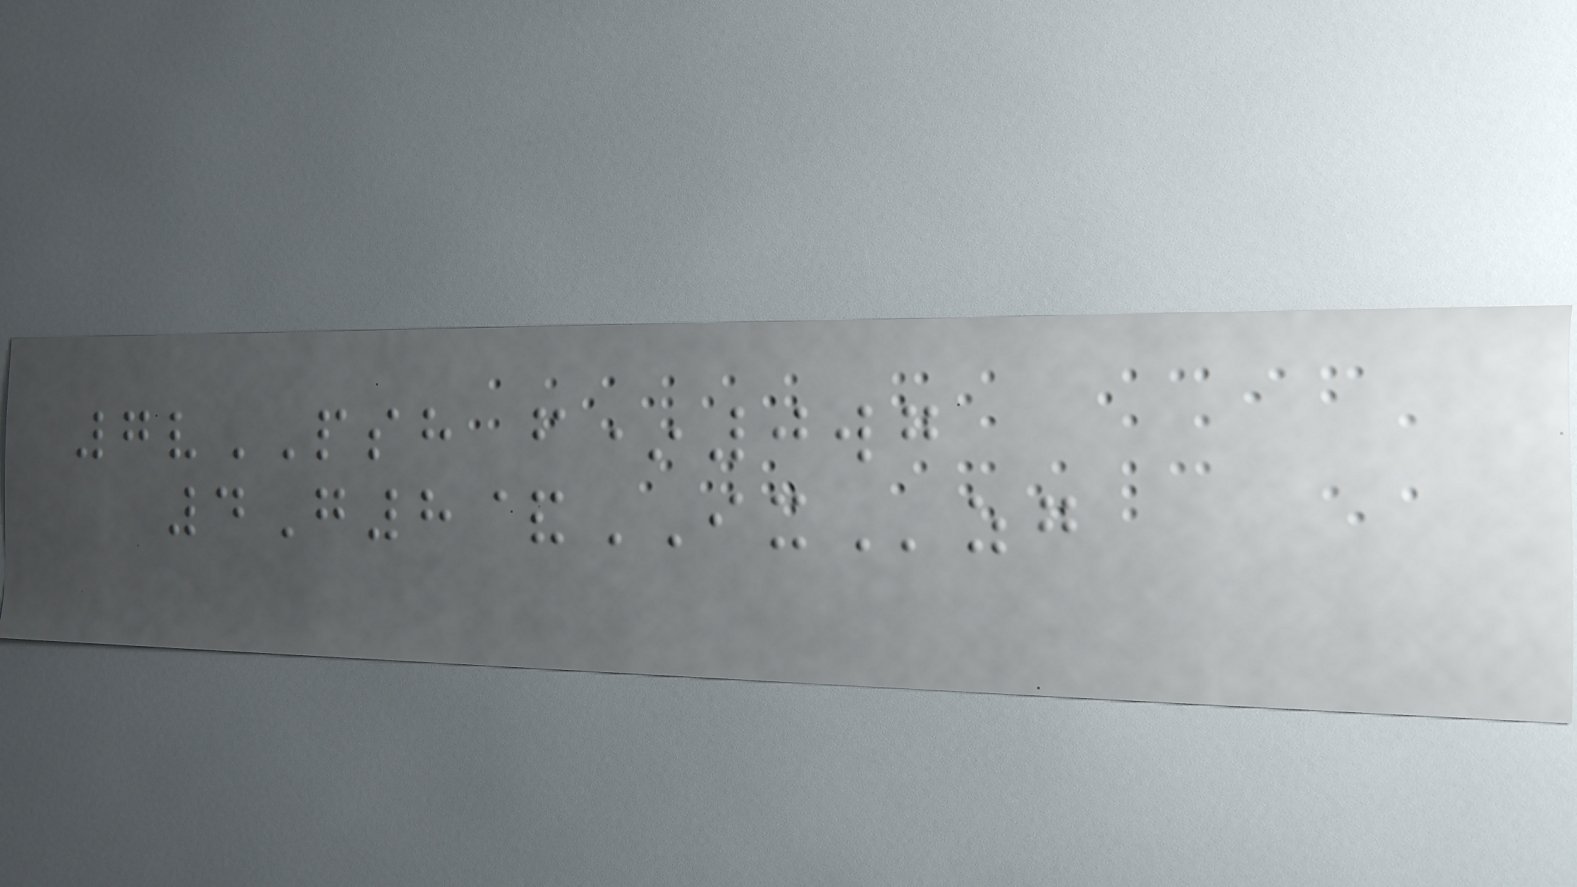7vPSH f*0wg
4G8&IXzg
